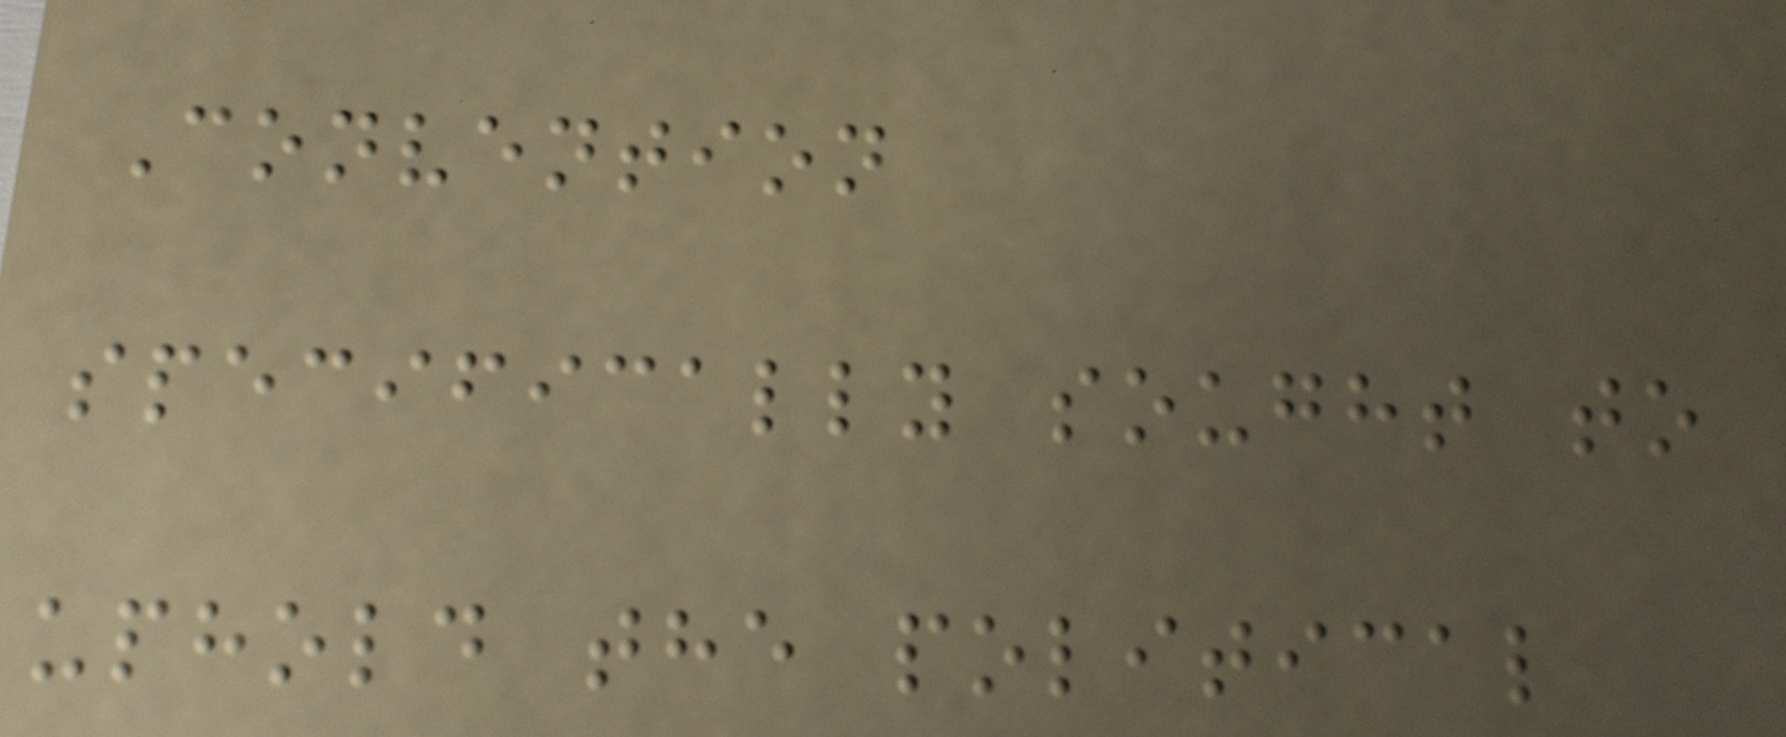Convention
specifically sought to
uphold the political
